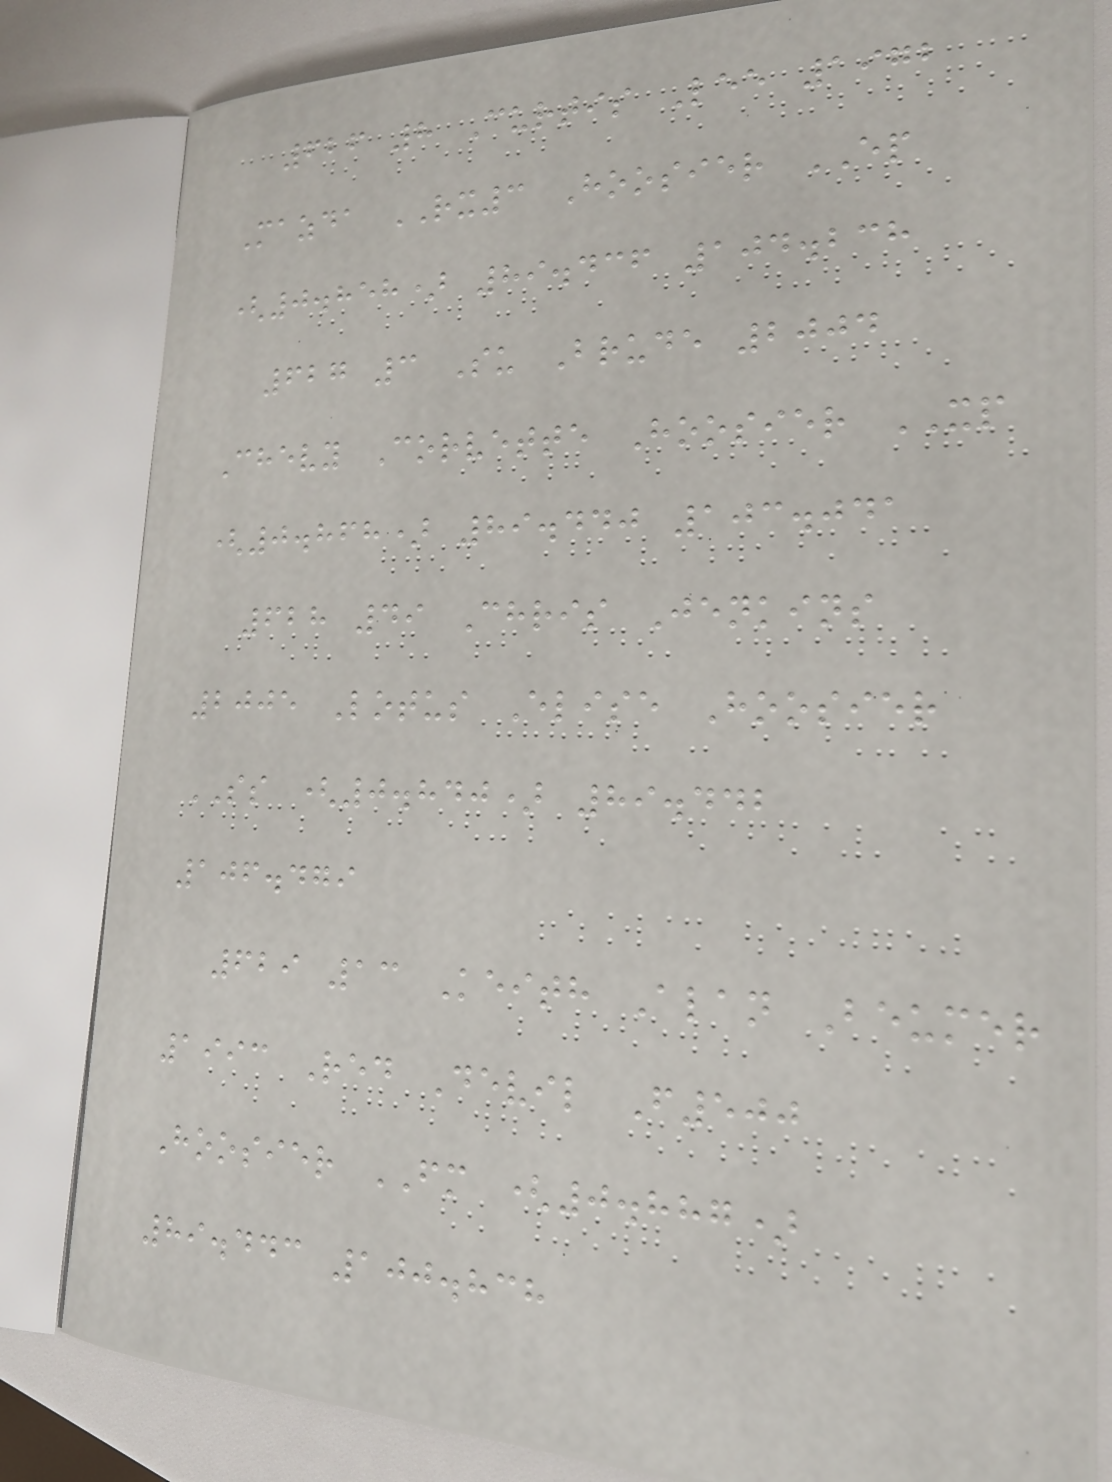626 8 Curtis Lee 1972
Mazda RX3 Hoosier EP
(0.858) 89.436 104.238
627 3 Su Brude 2004
Chevy Corvette Hoosier XP
(0.868) 89.440 103.041
628 49 Chris Jenkins
2005 Lotus Elise Hoosier
SS (0.840) 89.442
106.479
629 13 Keith Alan Beumer
1993 Red Devil F500
Hoosier FM (0.887)
89.443 100.838
